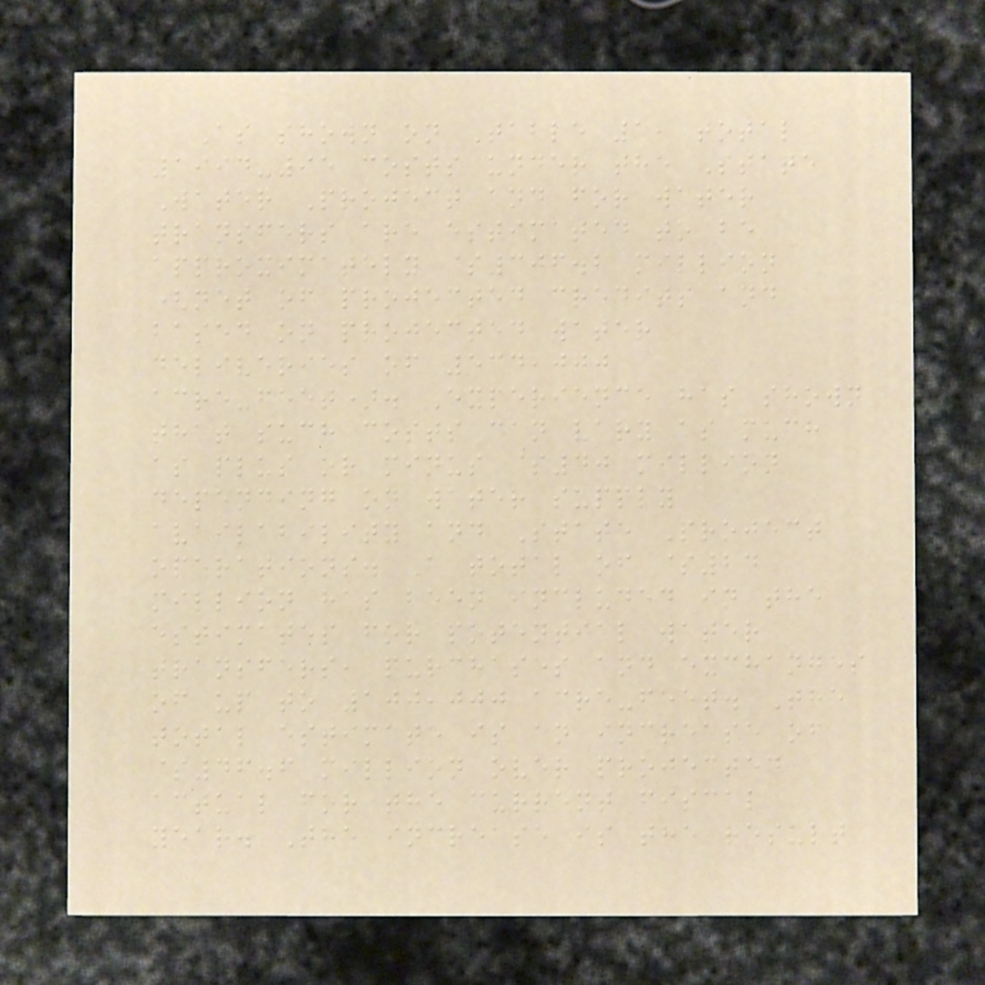As shown on Table 1, total
1994-95 costs under the State
Water Project and for water
transfers are estimated to be
approximately $306.2 million
(net of projected credits and
based on projected water
deliveries of 534,000
acre-feet). Experience has shown
that such costs can vary as much
as plus or minus $40 million
depending on water supply
availability and State Project
operations. A total of $24
million has been included in the
estimates for potential water
transfers, purchases and exchanges
of up to 100,000 acre-feet. The
total estimate is an increase of
$46.6 million over projected
actual for the current fiscal
year. The increase is the result
